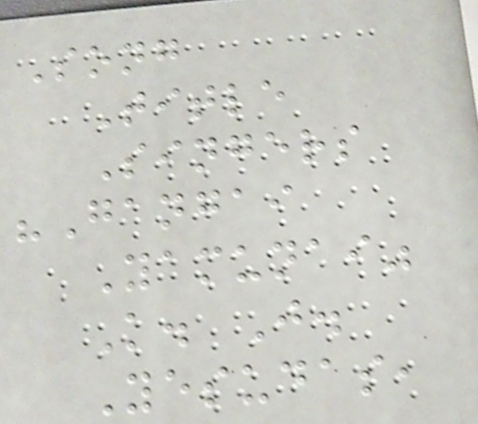Song
Title
Singers
"Gangai
Yamunai"
K. J.
Yesudas,
